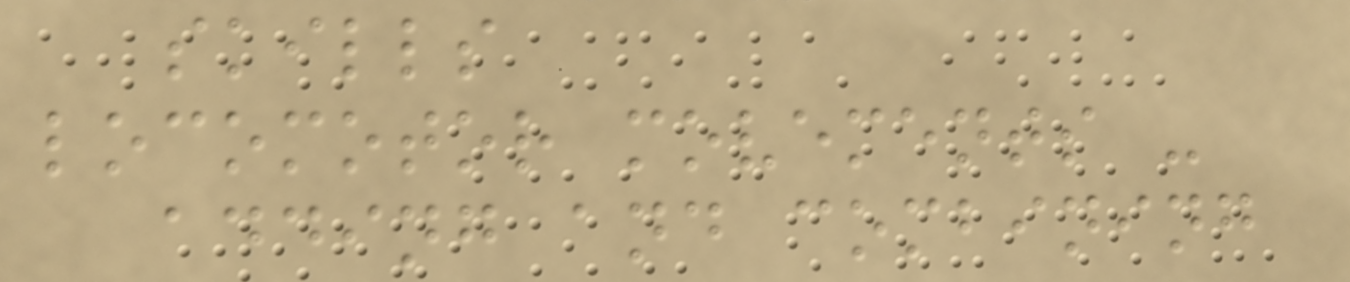skills
locomotor movements -
adding and combining
